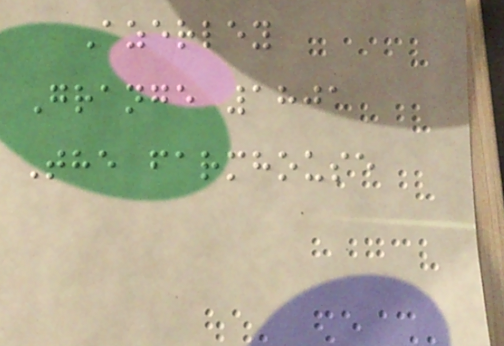Azerley
Grange 1801
The farmhouse
